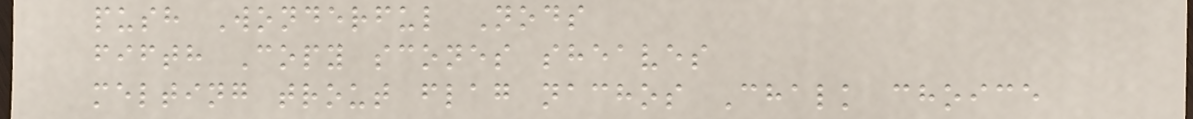push Wonderful Nods
fifth Copy scones sheaves
melting trout flag nachos Chalk choice
